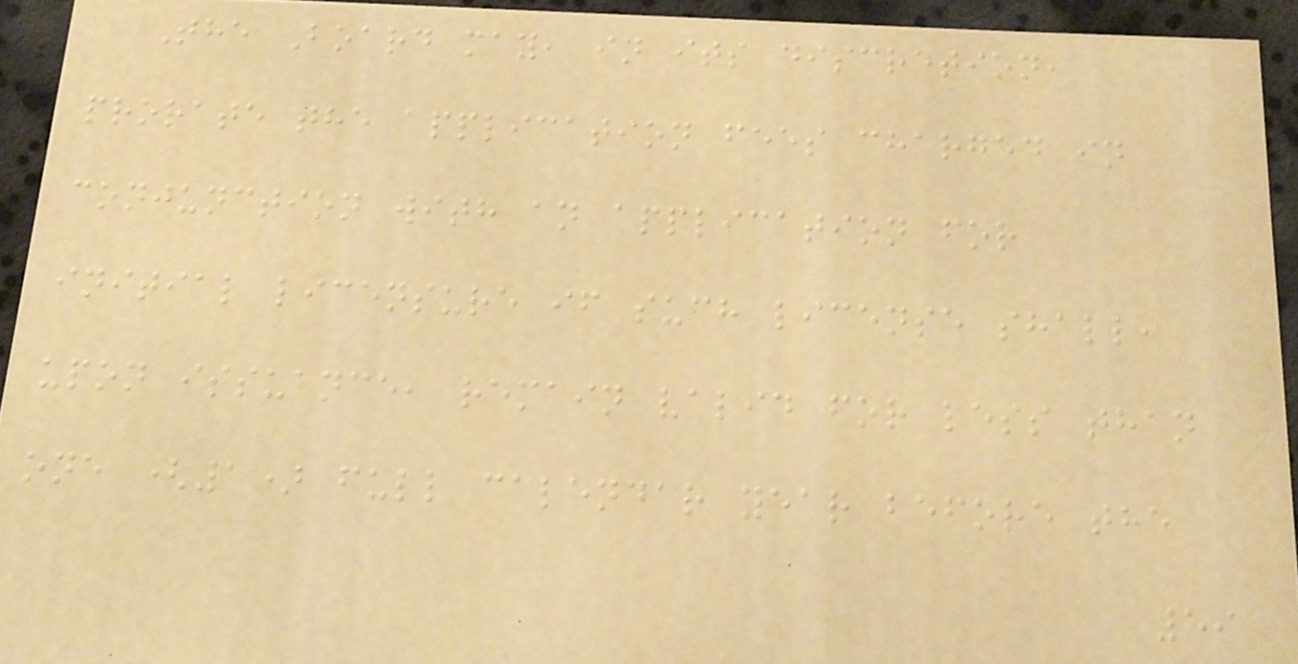The Board may, in its discretion,
prorate the application fees charged in
conjunction with an application for
initial licensure if such license shall,
upon issuance, remain valid for less than
one (1) full calendar year before the
59
